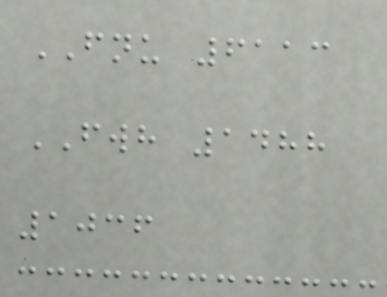FNU 6113
FWH 1488
1036
